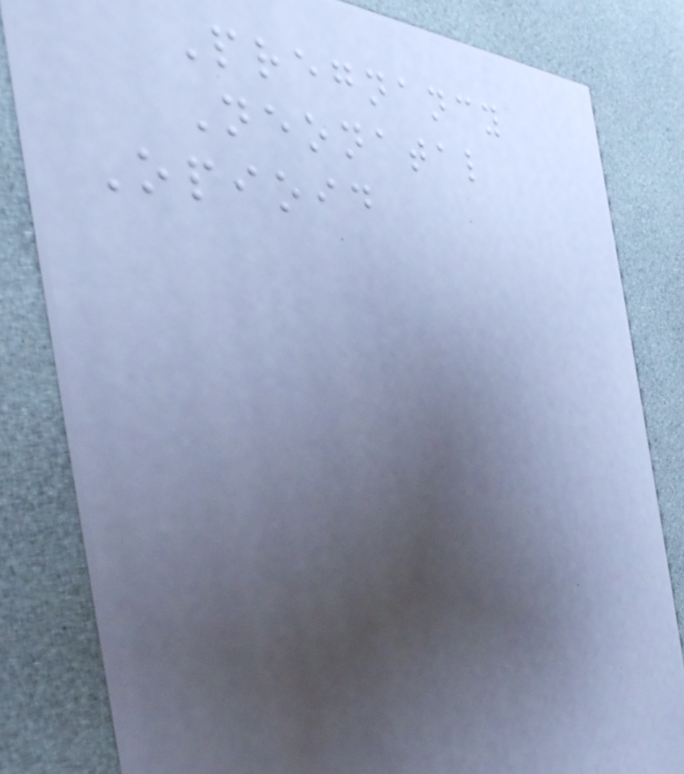Pregnancy
Neonatal
Opioid
